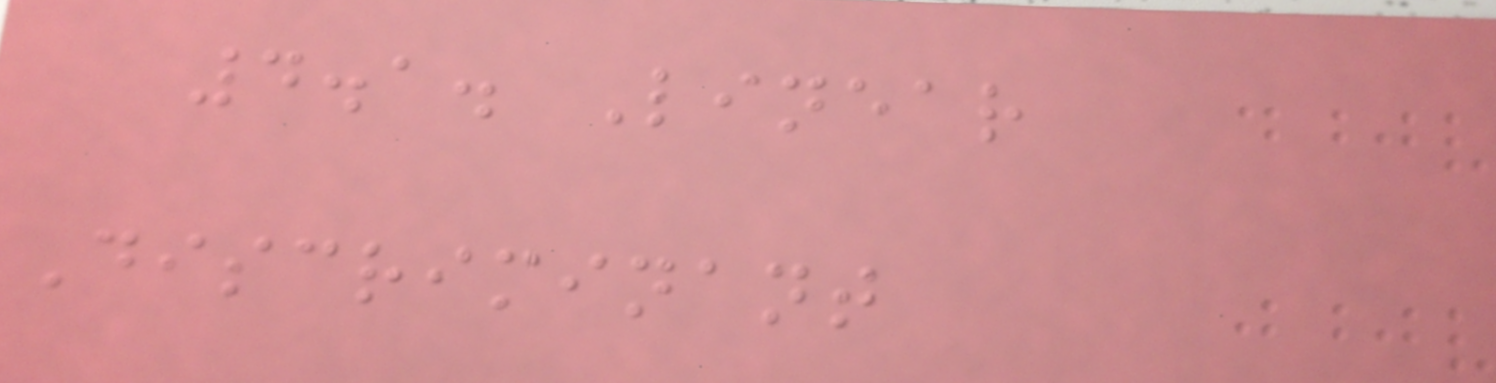4.1. Linear
Discriminant
